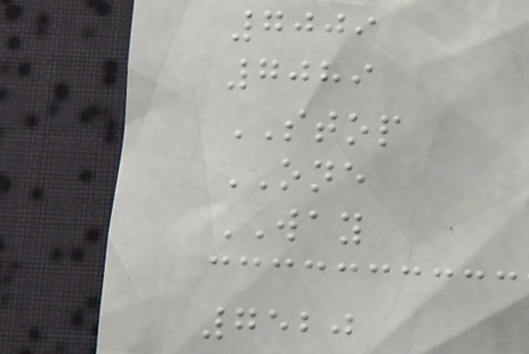7009
7089
STOP
ONE
WAY
7520
